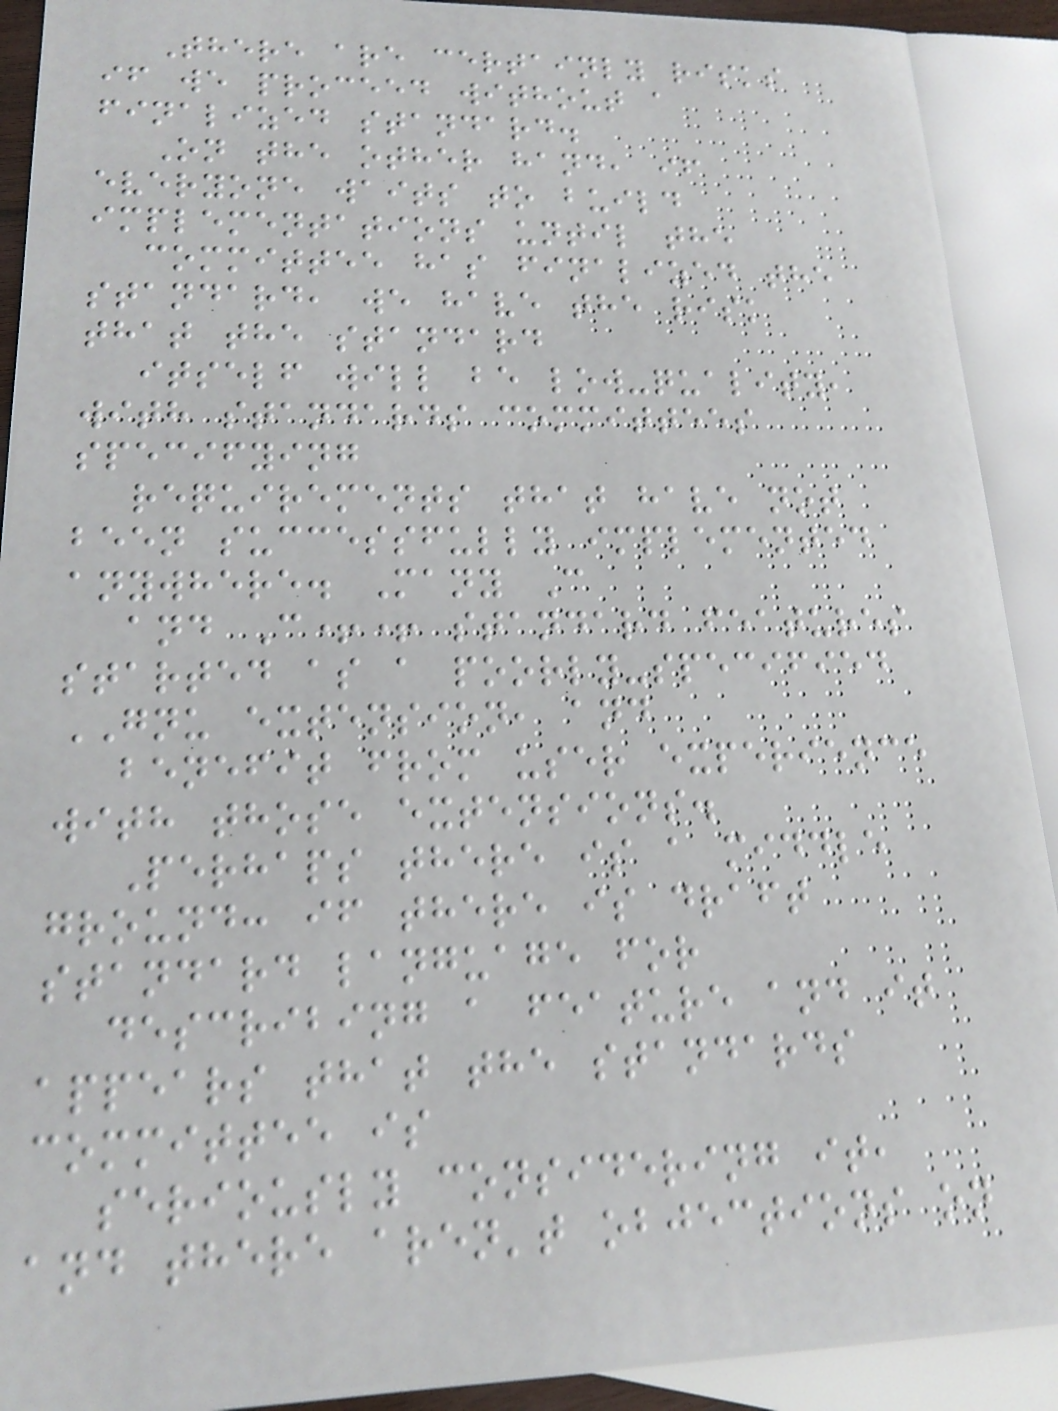There are certainly risks
if we proceed without a
finalized standard.
On the other hand, if
everyone waits to build
implementations until the
committee has finalized the
standard, we have the risk
that the standard
itself will be low-quality,
with standards committees
specifying
requirements that have not
been successfully implemented
anywhere. Many C
and C++ standard features
started as a poorly-specified
GNU extension, and
benefit from user experience
with those extensions.
Perhaps there is a middle
ground: if there is draft
standard language for
describing a feature and it
appears that the standards
committee is
seriously considering it,
and there aren't objections on
